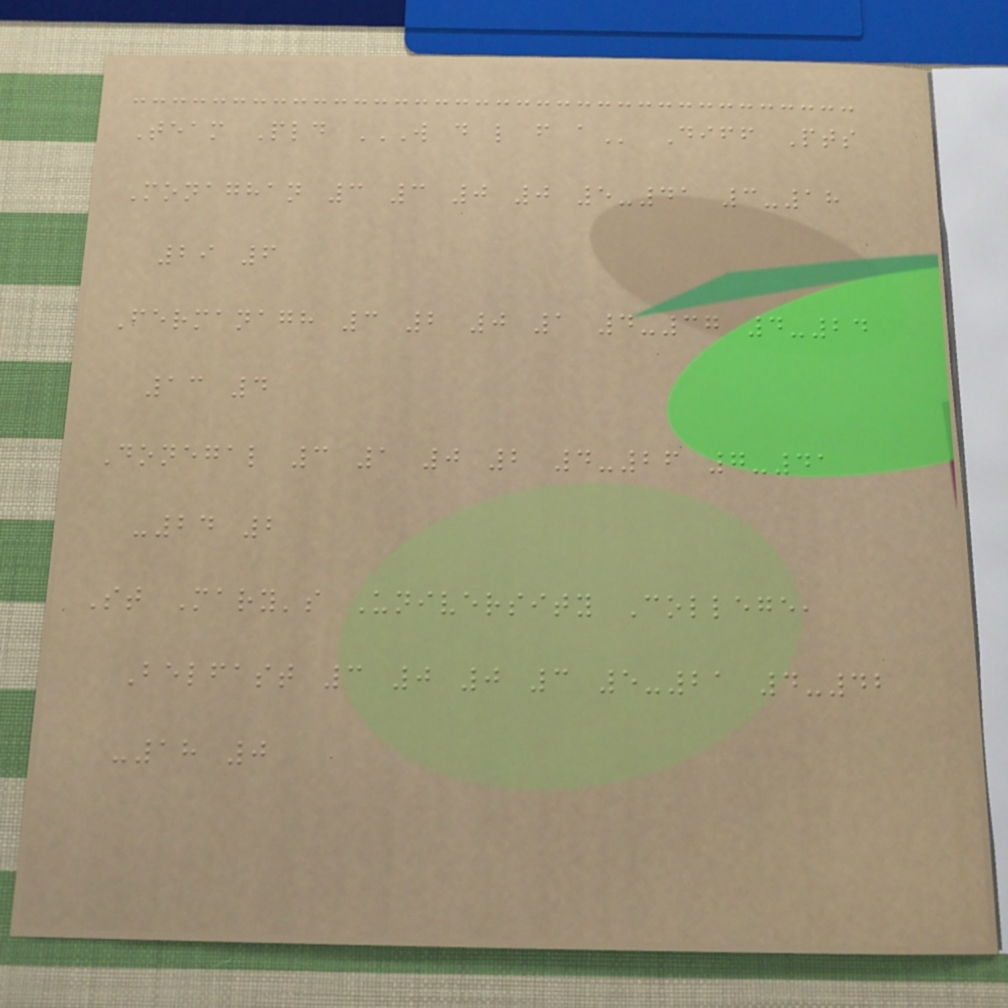Team Pld W D L F A Diff Pts
Monaghan 3 3 0 0 5-41 3-18
29 6
Fermanagh 3 2 0 1 4-37 4-24
13 4
Donegal 3 1 0 2 4-26 7-41
-24 2
St Mary's University College,
Belfast 3 0 0 3 5-21 4-42
-18 0
